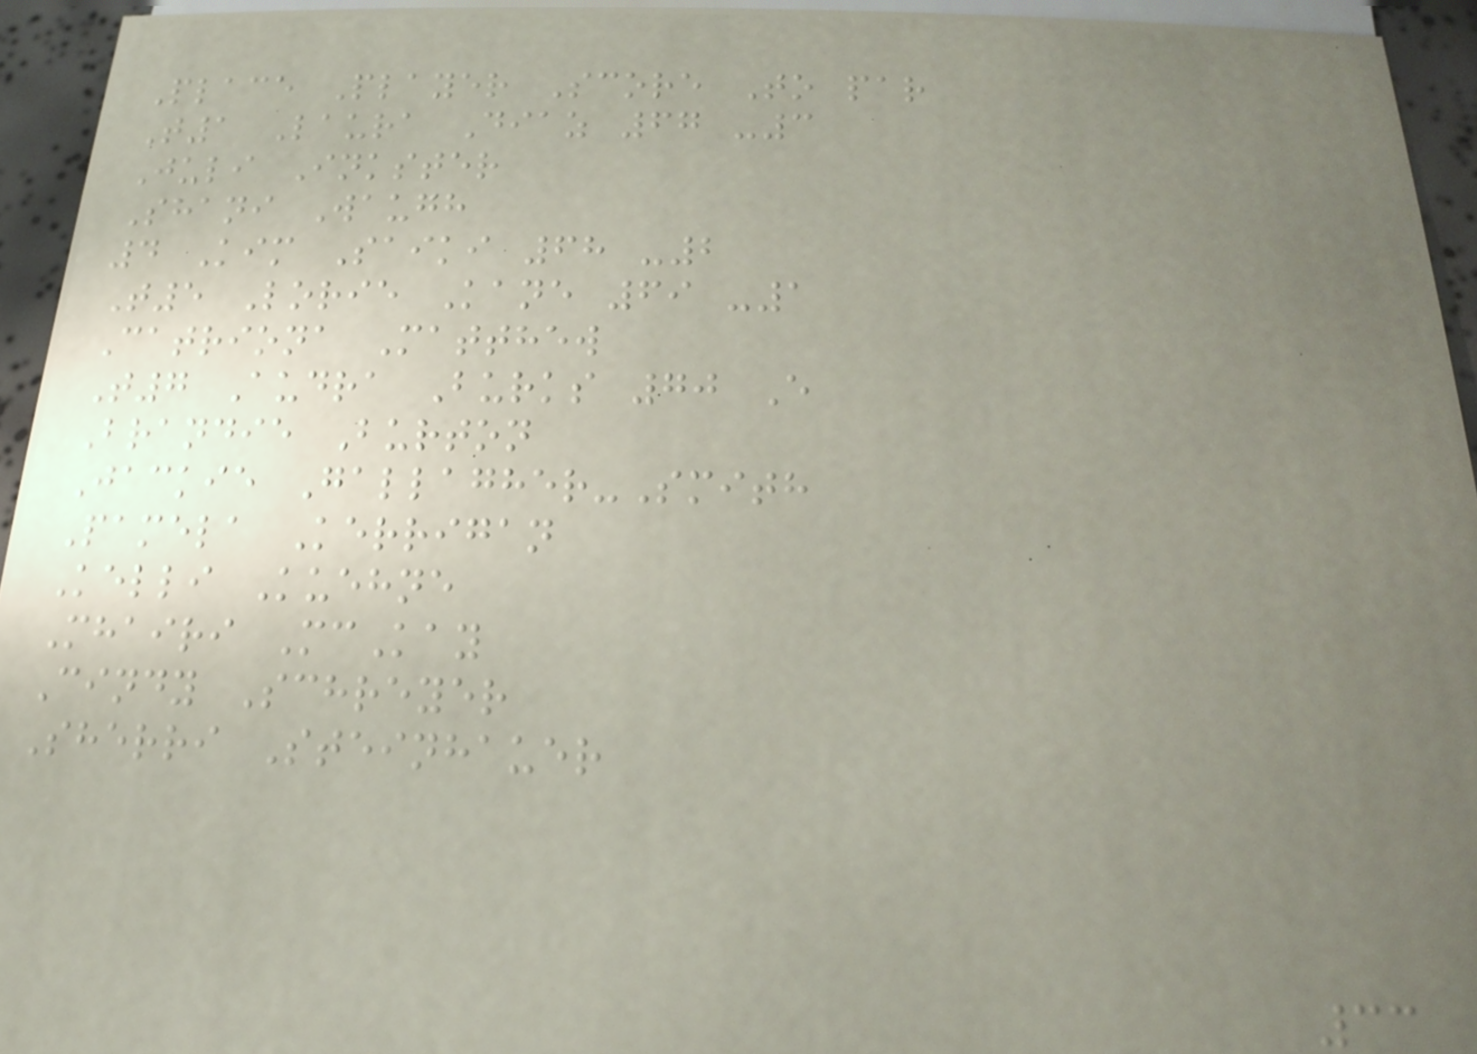Place Player Score To par
T1 Laura Diaz 67 -3
Juli Inkster
Shani Waugh
4 Kim Saiki 68 -2
T5 Lorie Kane 69 -1
Catriona Matthew
T7 Audra Burks 70 E
Brandie Burton
Jackie Gallagher-Smith
Pamela Kerrigan
Kelli Kuehne
Mhairi McKay
Cindy Schreyer
Sherri Steinhauer
33
